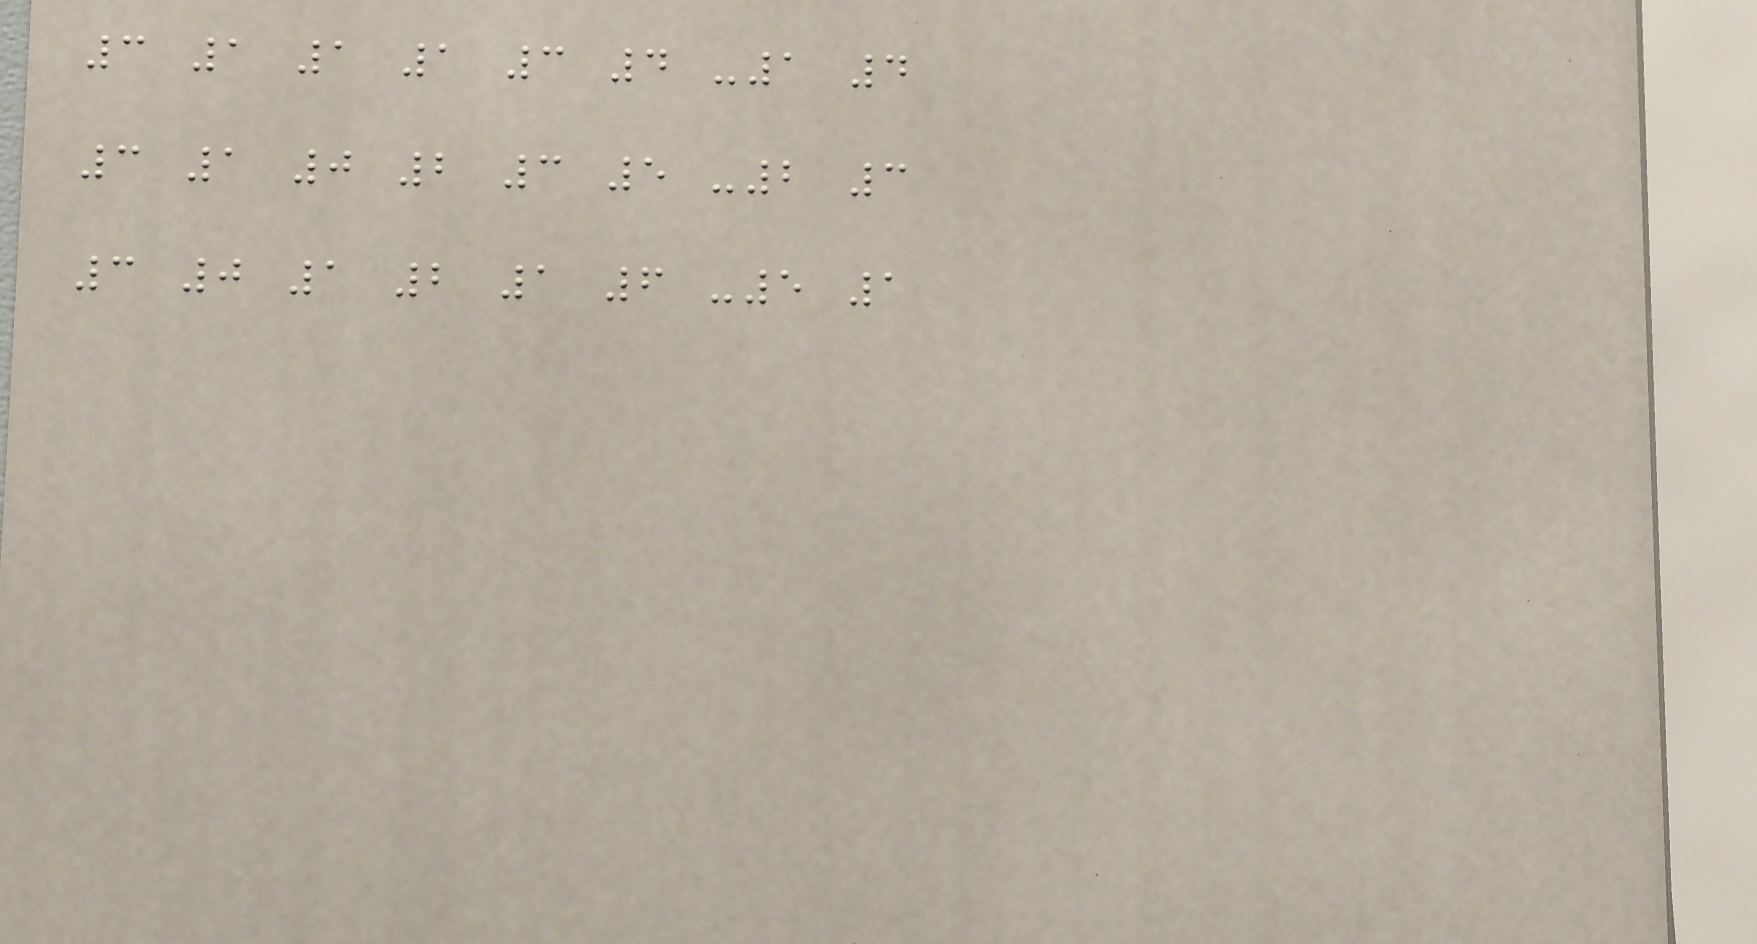3 1 1 1 3 4 -1 4
3 1 0 2 3 5 -2 3
3 0 1 2 1 6 -5 1
